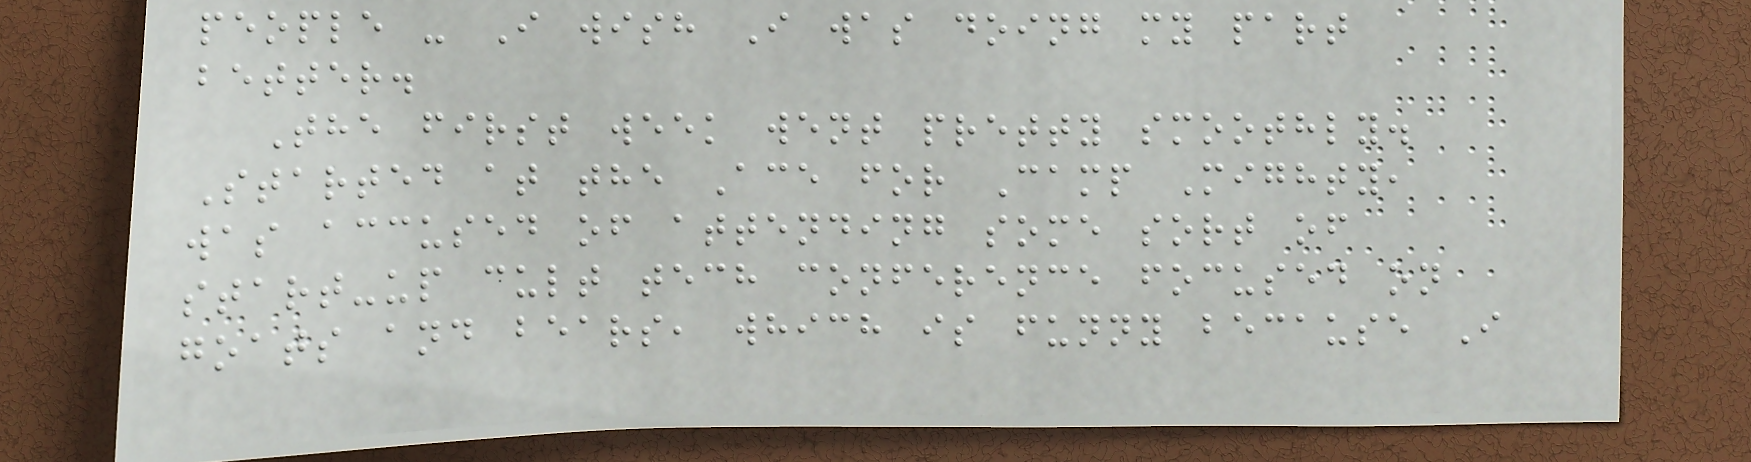people - I wish I was doing my part
better.
The first week went pretty smoothly.
Started at the Ace for Camp Mighty,
was accused of attending some sort of
start-up cult tech conference focused on
goats and bears, which is funny because I
